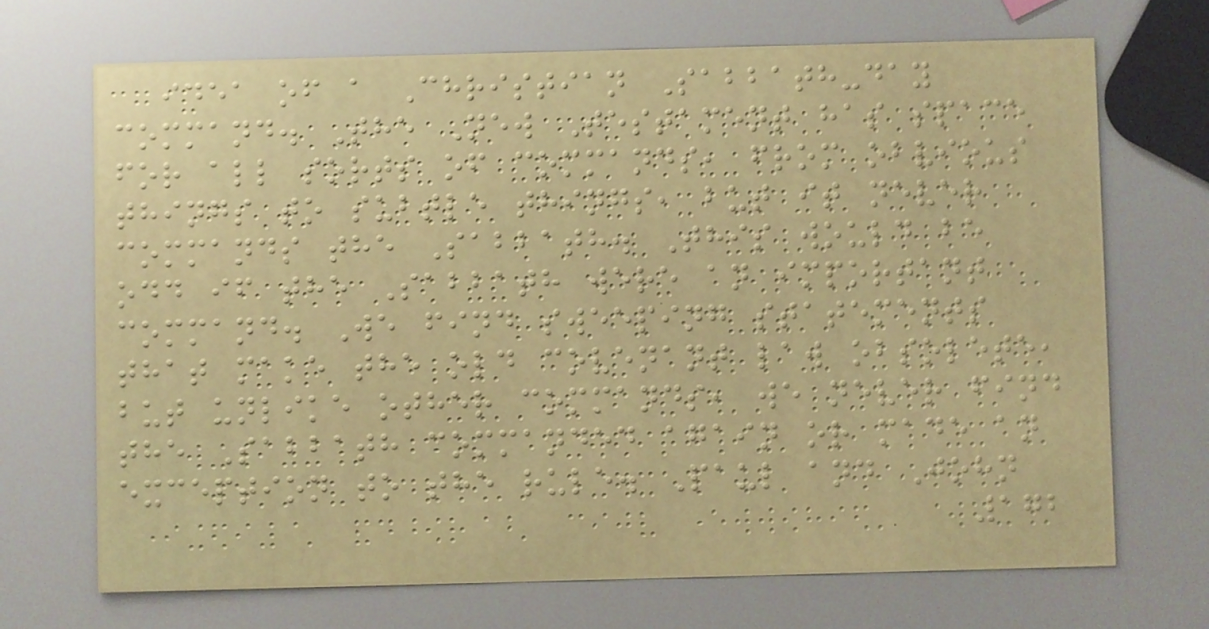idea of a Christian Sabbath-day
command. The New Testament has space
for all sorts of commands, from obvious
things to subtle things, but it never
commands the Sabbath. This would be
odd if the Sabbath were an important
command. We find sweeping statements
that make the old covenant law obsolete,
but unlike other commands, we never find
the Sabbath commanded again or made an
exception to the rule. Paul and John
172
